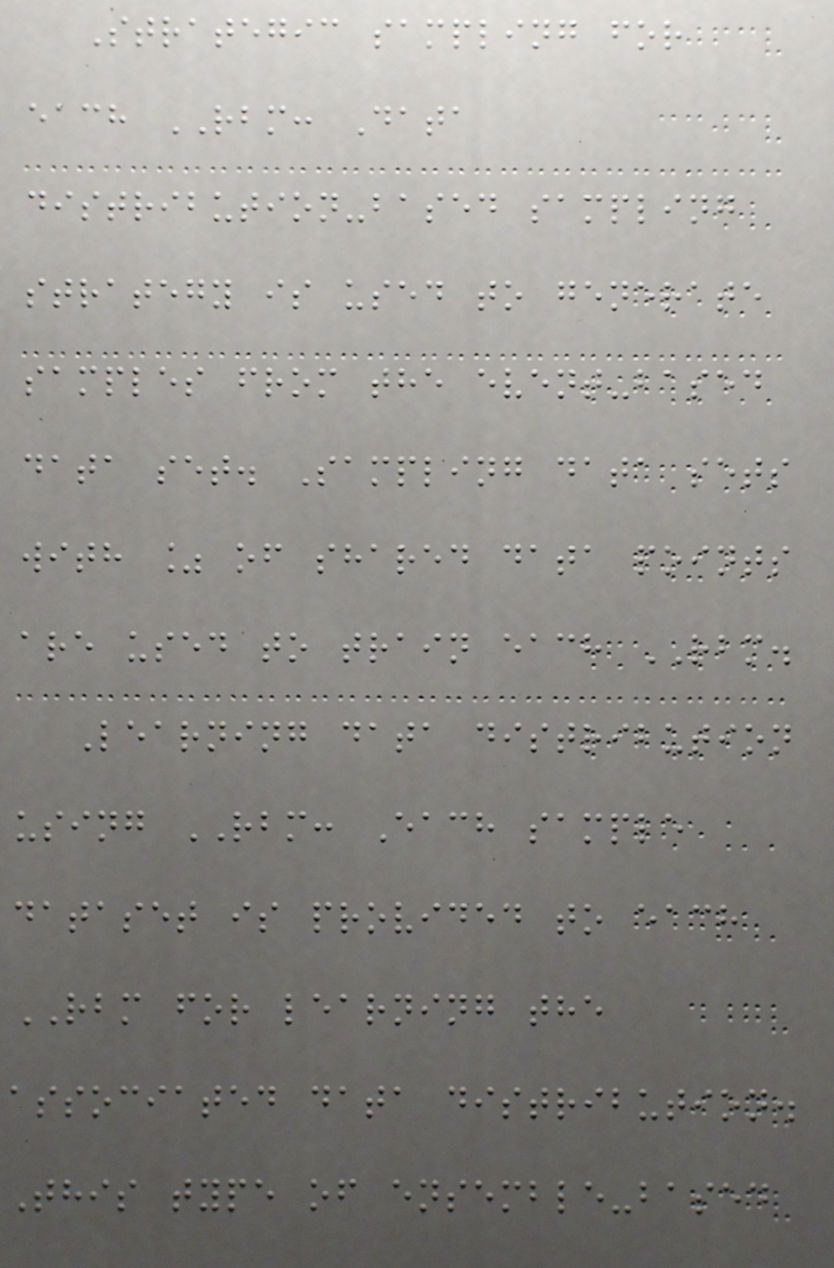Strategic sampling for
each RBM: Data
distribution-based sampling
strategy is used to generate
samples from the event-based
data set. Sampling data sets
with % of shared data points
are used to train each RBM.
Learning data distribution
using RBM: Each sample
dataset is provided to each
RBM for learning the
associated data distribution.
This type of ensemble-based
